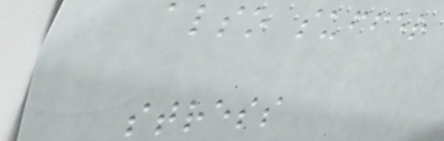also suffer
stress
